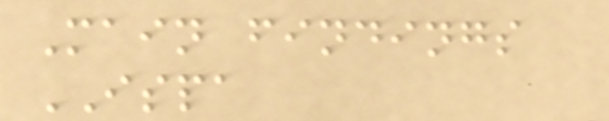Main findings
ISPA
